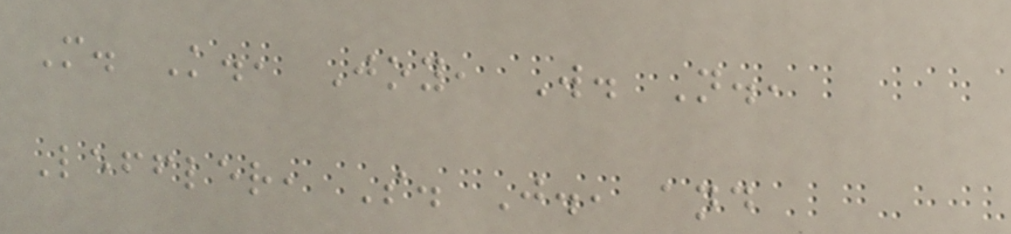M. K., Joy, W. N.,
Leffler, S. J., and
